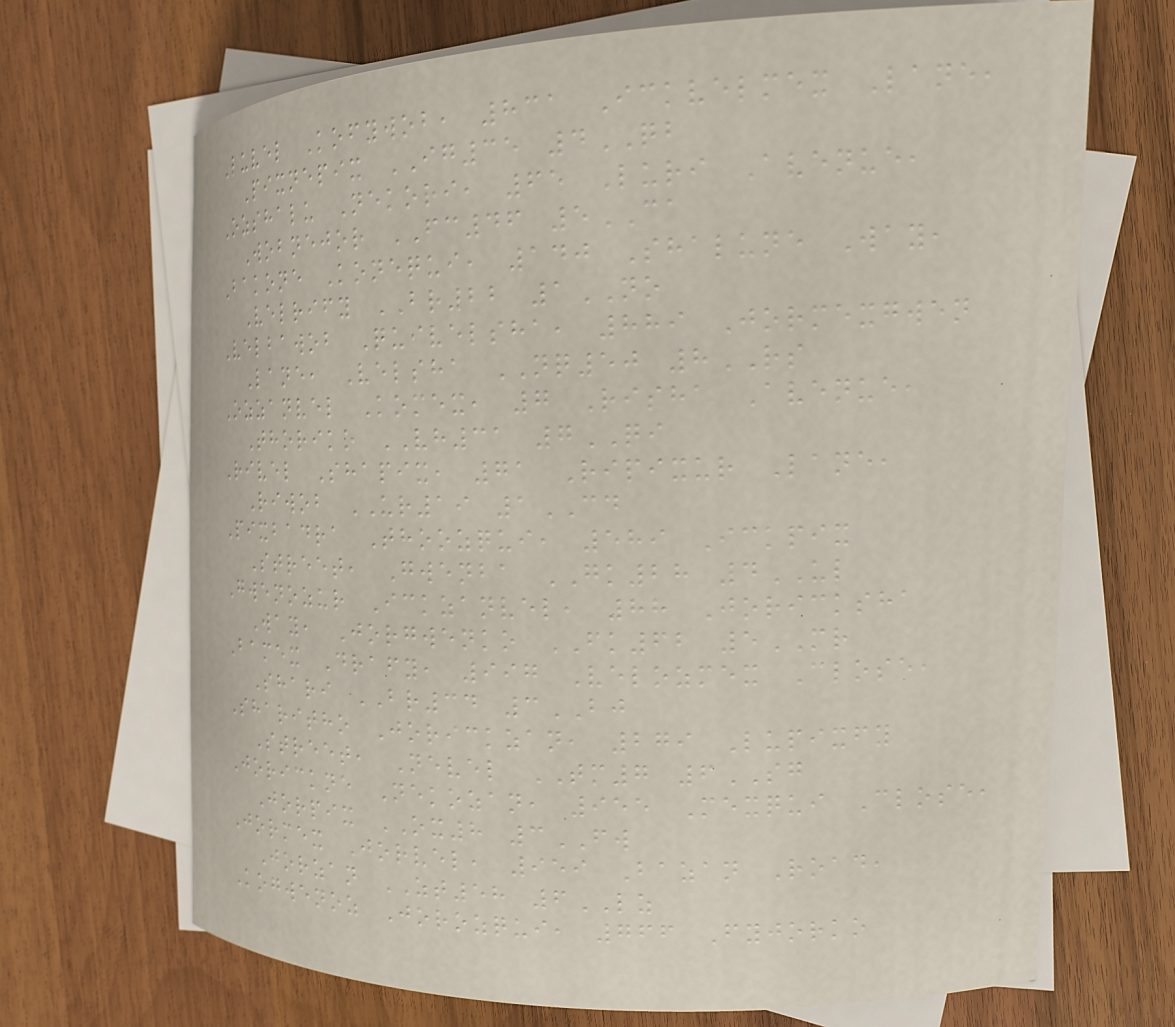Luvel Kofywob, 831 Ickvelmex Lane,
Pixnepix IG35 4QB
Ozshalu Nekori, 65 Luri Avenue,
Wobnejor FC46 5CA
Bakone Konequi, 140 Shalune Way,
Velrify BR22 1NO
Velbawob Quivelsha, 889 Jormexgwen
Lane, Velsha NQ50 8RS
Ozzanvel Komex, 7 Risha Avenue,
Thoriko VH31 7QI
Rivel Shapix, 71 Ripixur Lane,
Riwob UR19 1CD
Pixbadra Thoozqui, 589 Ickpix
Street, Gwenba GK28 4UL
Gwenozur Ickzanvel, 88 Joricksha
Way, Jorgwenko FK62 5MR
Bamex Drafy, 997 Velozmex Close,
Shari BR34 3BJ
Sharitho Jorickzan, 279 Lupixfy
Street, Nevel TM7 6SG
Jorickne Nekozan, 955 Mexqui Close,
Jorpix OX8 3FW
Jormex Jorvel, 959 Bazan Road,
Jorzan ZT58 6LZ
Kogwenoz Jorozqui, 766 Fyjorko
